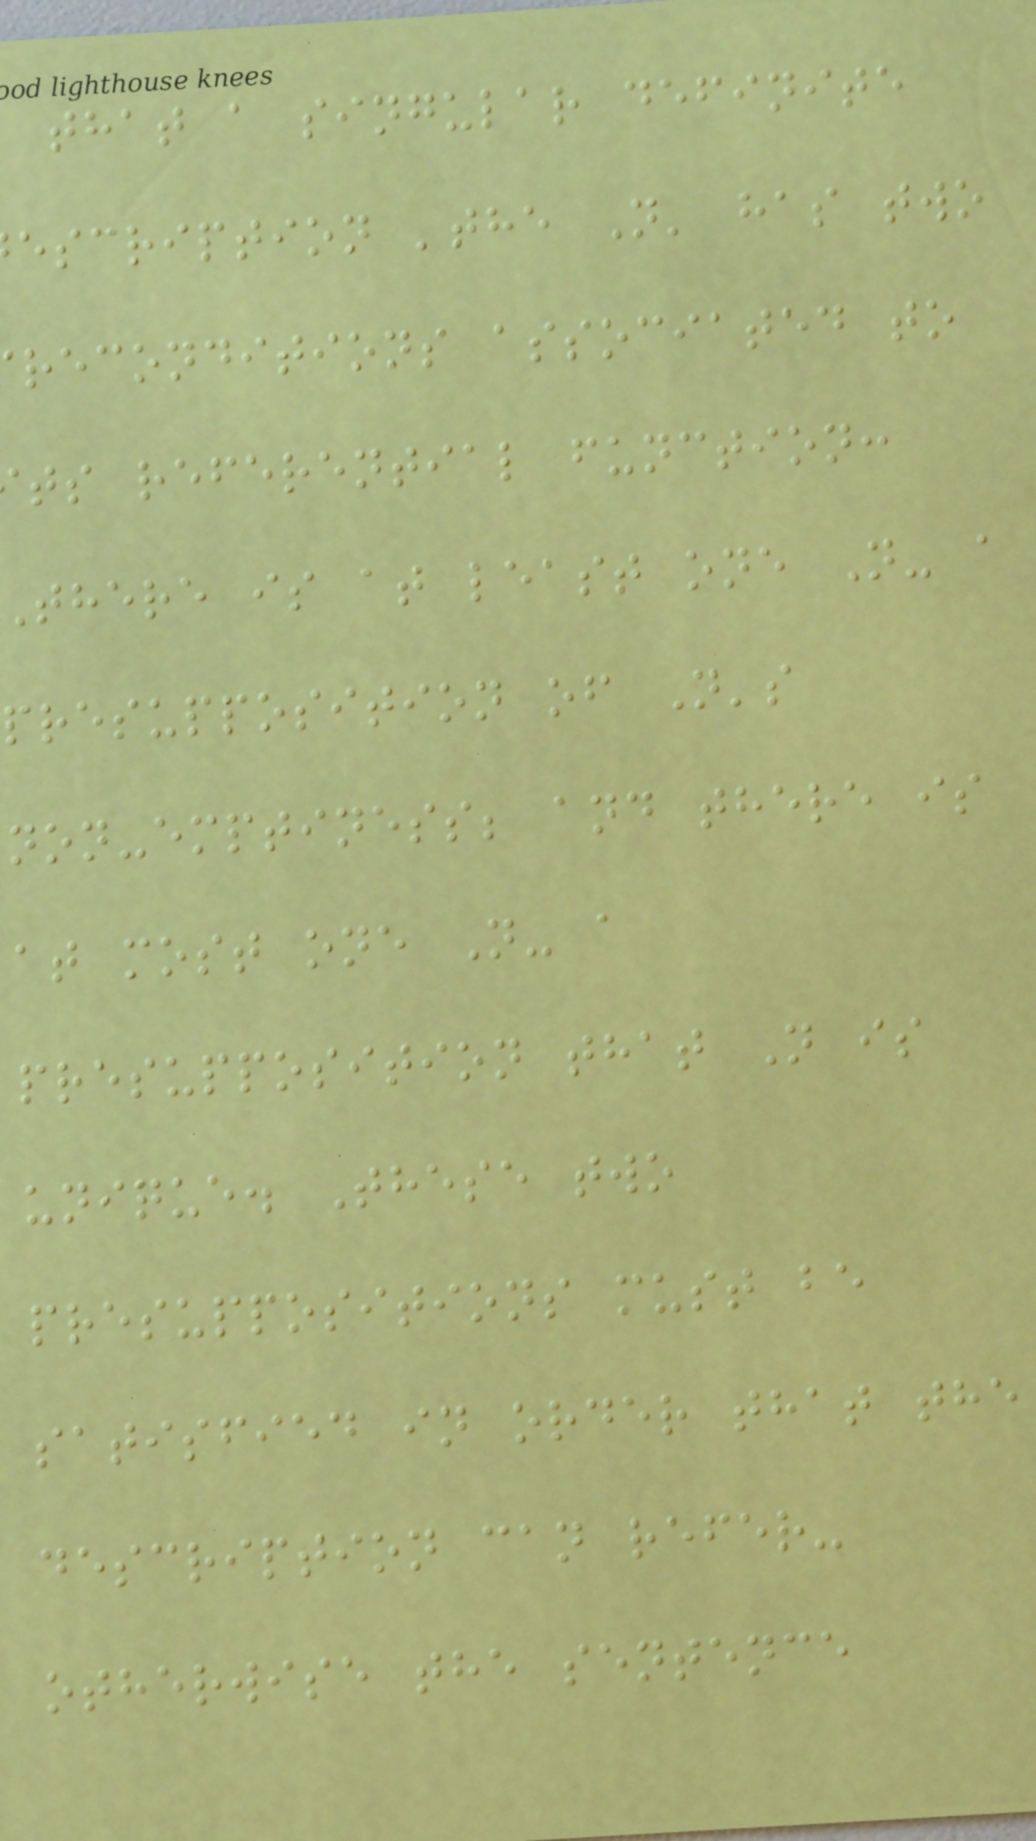that a singular definite
escription 'the N' has two
reconditions associated to
ts referential function:
there is at least one N- a
presupposition of N's
non-emptiness; and there is
at most one N- a
presupposition that N is
unique. These two
presuppositions must be
satisfied in order that the
description can refer-
otherwise the sentence
